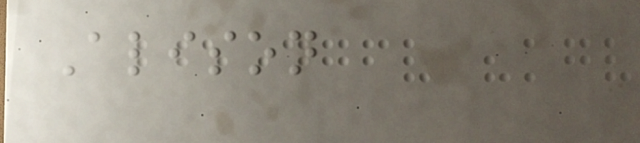Alison
